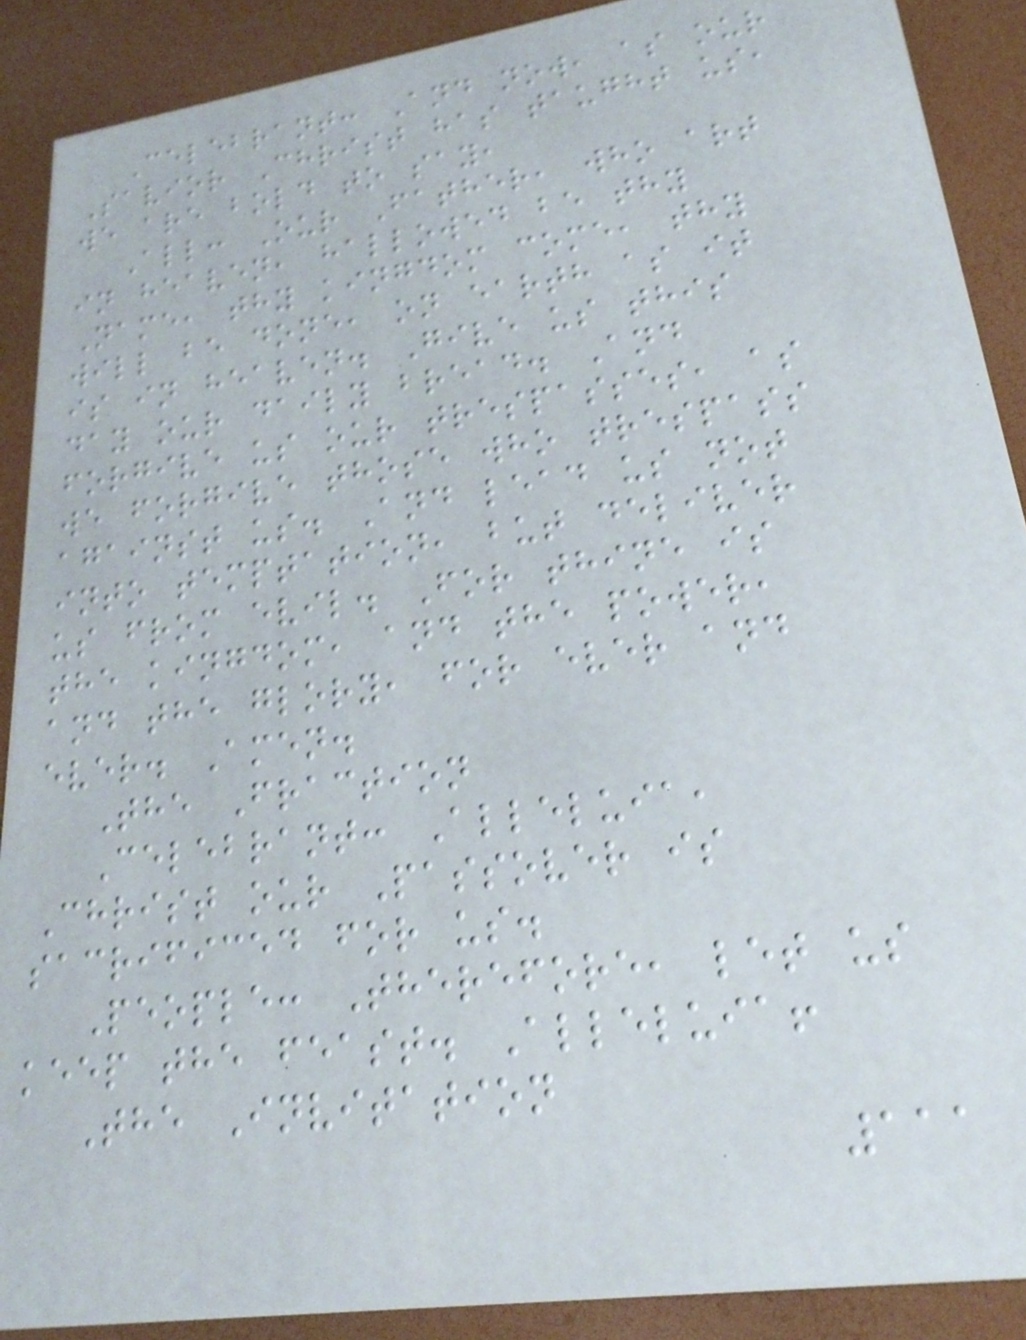Celebrant: And now, as our
Savior Christ has taught us,
we are bold to say,
All: Our Father, who art
in heaven, hallowed be thy
Name, thy kingdom come, thy
will be done, on earth as it
is in heaven. Give us this
day our daily bread. And
forgive us our trespasses, as
we forgive those who trespass
against us. And lead us not
into temptation, but deliver
us from evil. For thine is
the kingdom, and the power,
and the glory, for ever and
ever. Amen.
The Fraction
Celebrant: Alleluia,
Christ our Passover is
sacrificed for us.
People: Therefore, let us
keep the feast. Alleluia!
The Invitation
111
